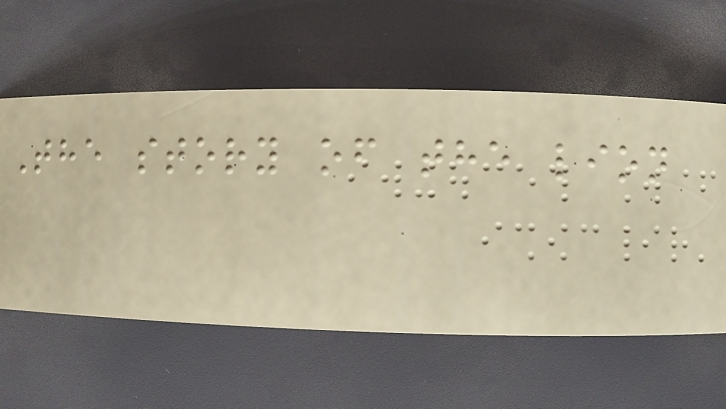The story of the lion
